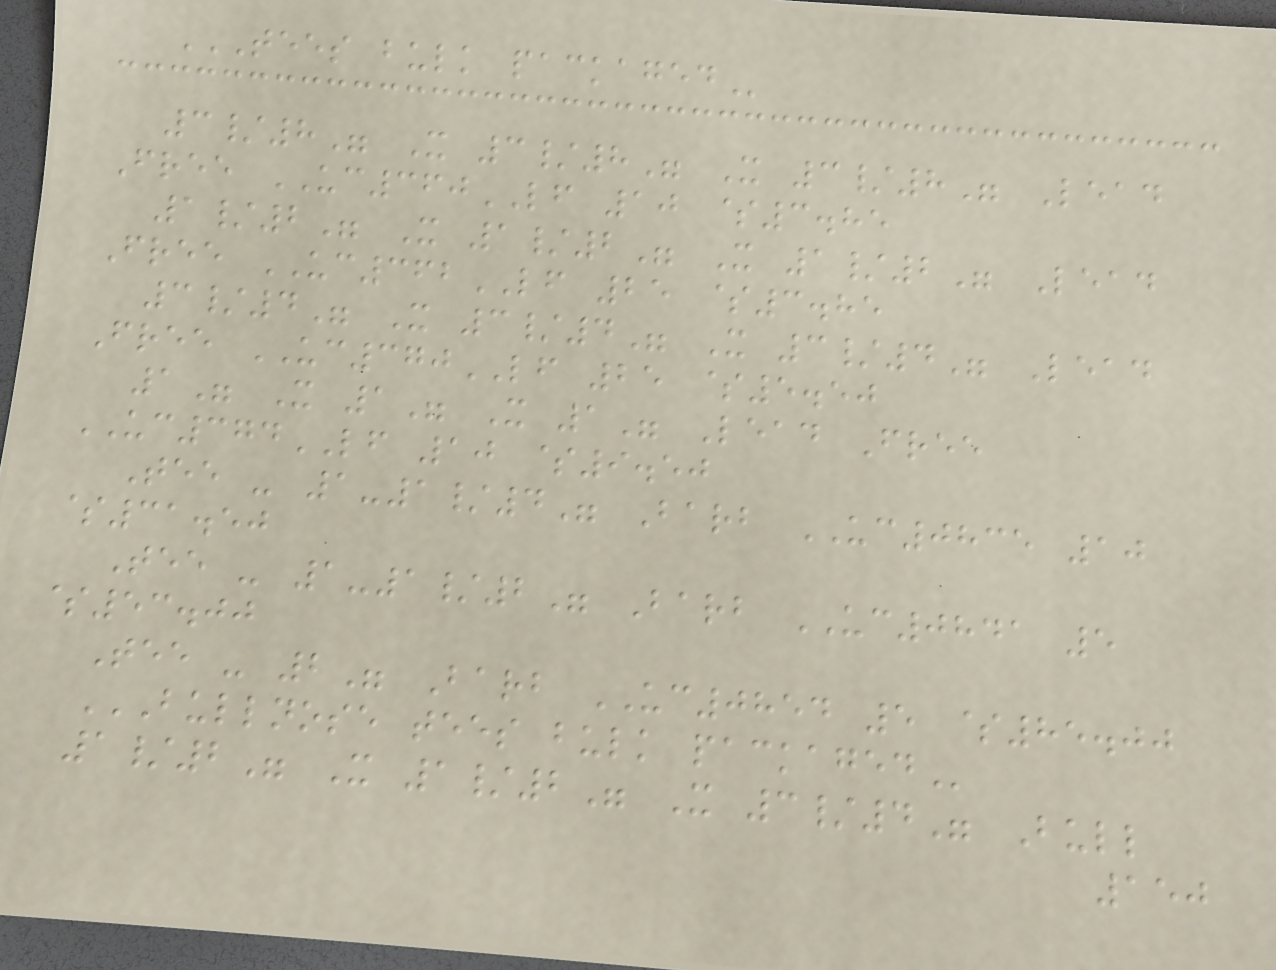TEES BULK PACKAGED
3/8" X 3/8" X 3/8" Lead
Free UC360LF 10 $3.85
1/2" X 1/2" X 1/2" Lead
Free UC362LF 25 $3.85
3/4" X 3/4" X 3/4" Lead
Free UC370LF 25 $5.50
1" X 1" X 1" Lead Free
UC374LF 10 $9.50
Tee - 1-1/4" Barb UC0835 10
$31.50
Tee - 1-1/2" Barb UC0841 5
$53.00
Tee - 2" Barb UC0854 5 $85.00
BULLNOSE TEES BULK PACKAGED
1/2" X 1/2" X 3/4" Bull
150
